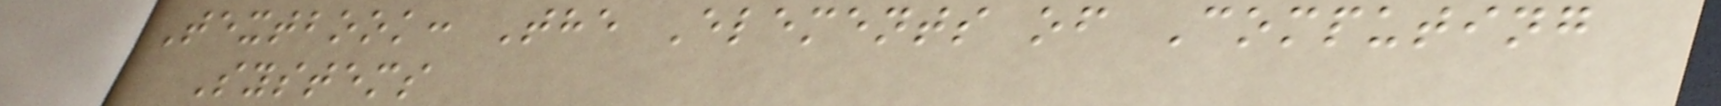Textbook: The Elements of Computing
Systems
